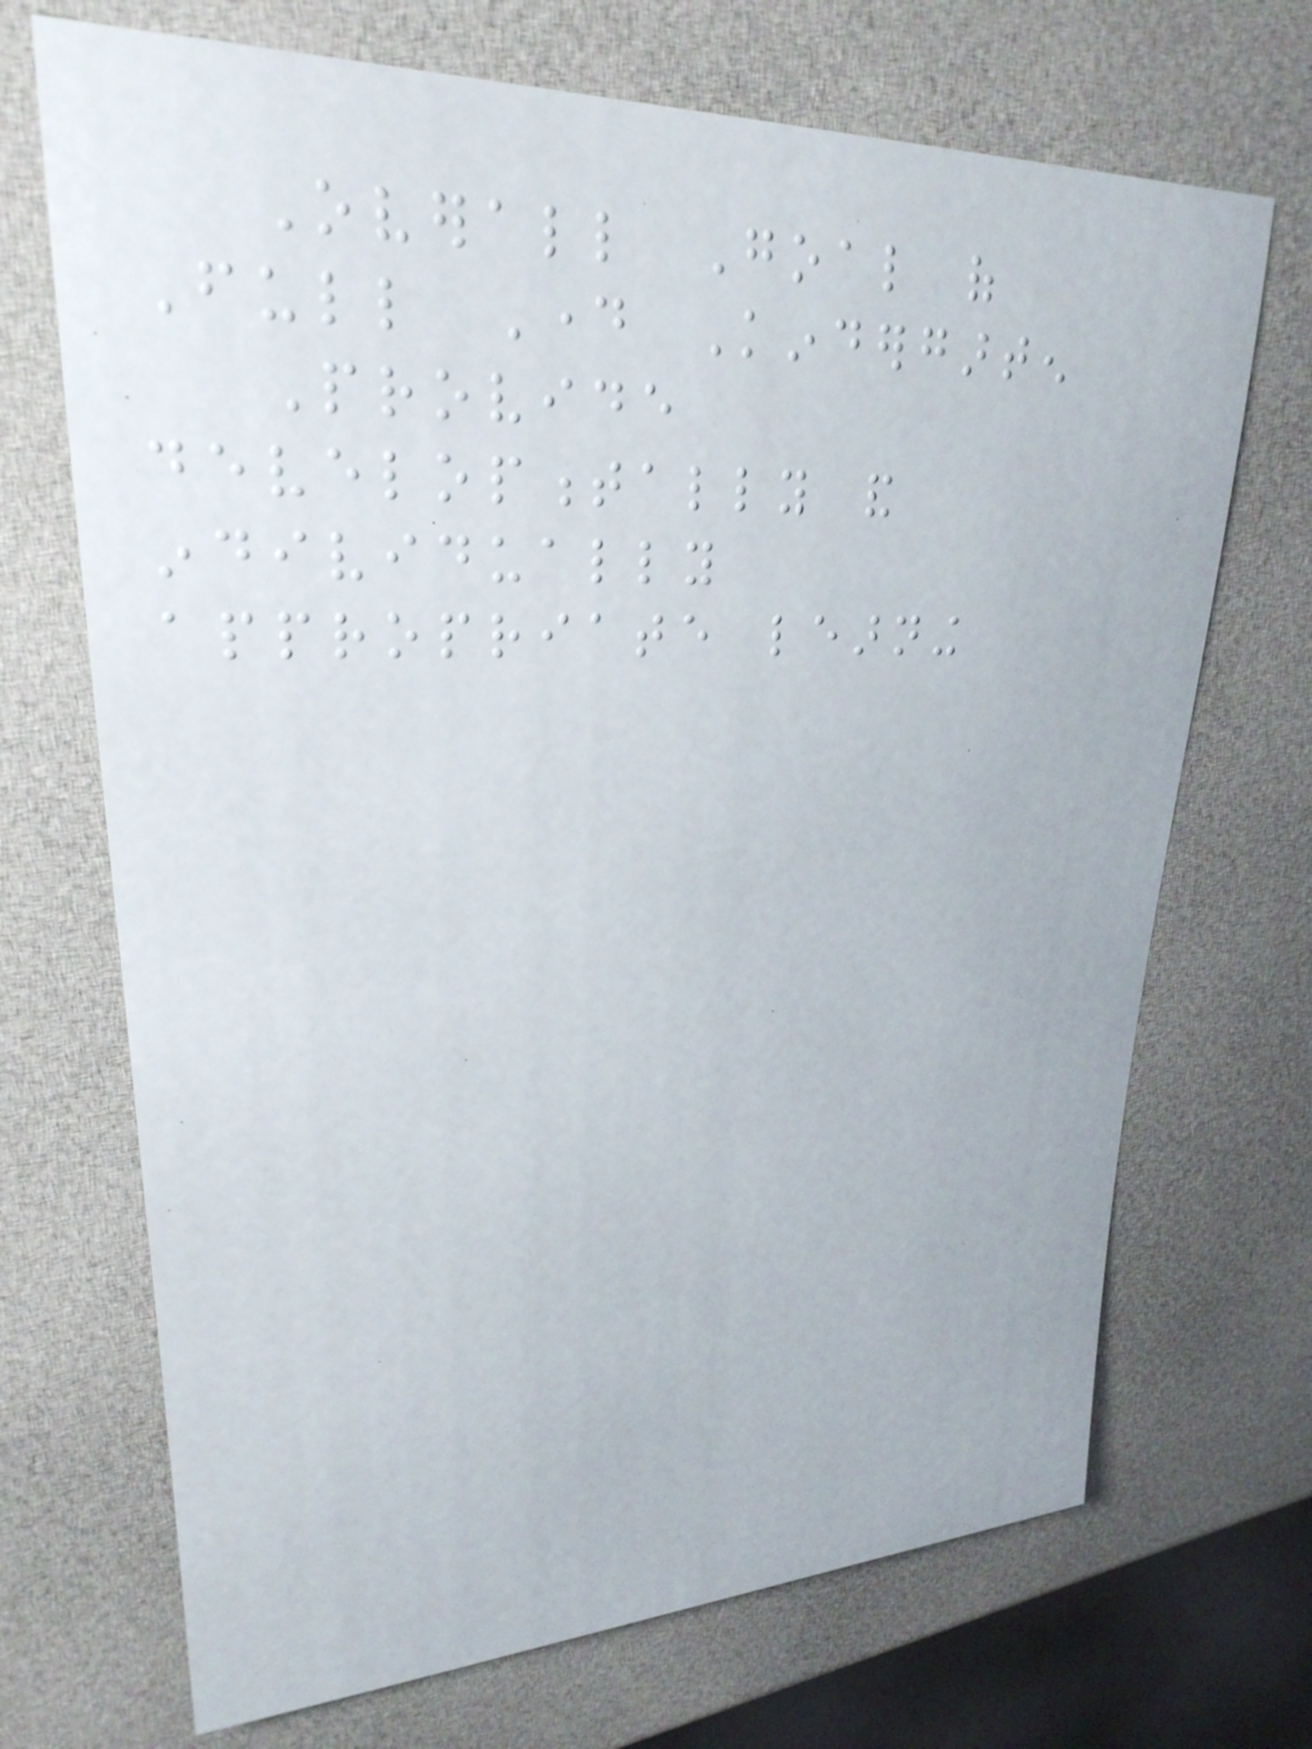Overall Goal of
Full Day Kindergarten
Provide
developmentally and
individually
appropriate learning
